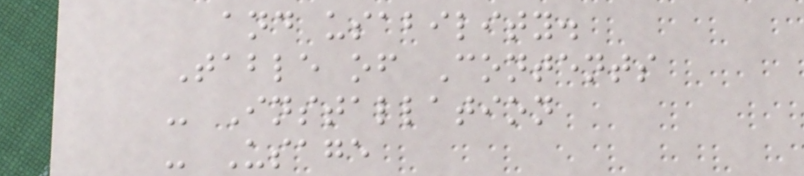and usability.
Table of Contents
- Installation
- Usage
